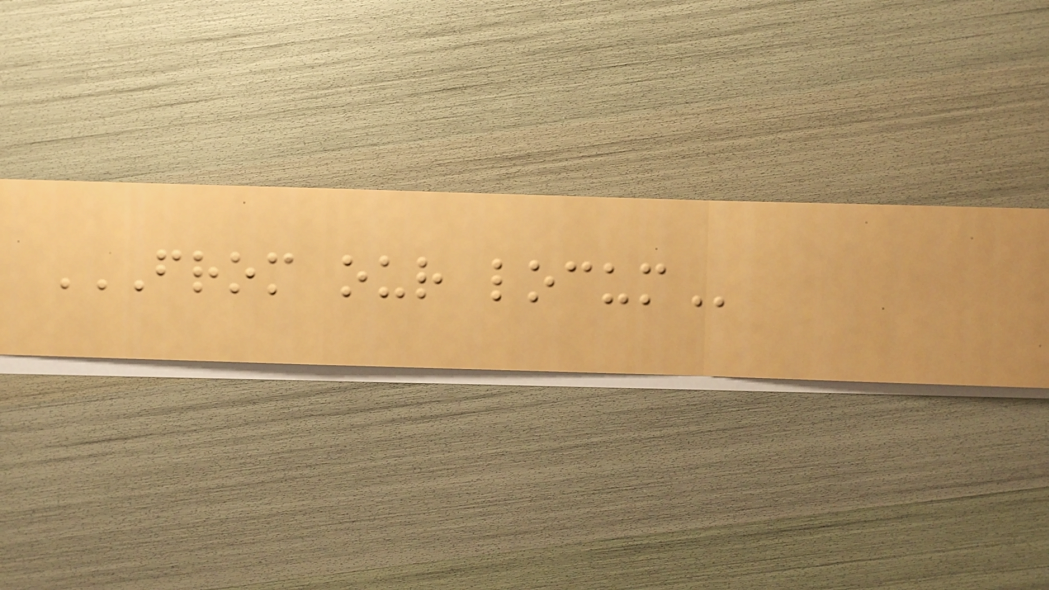FROM OUR LOCUM
